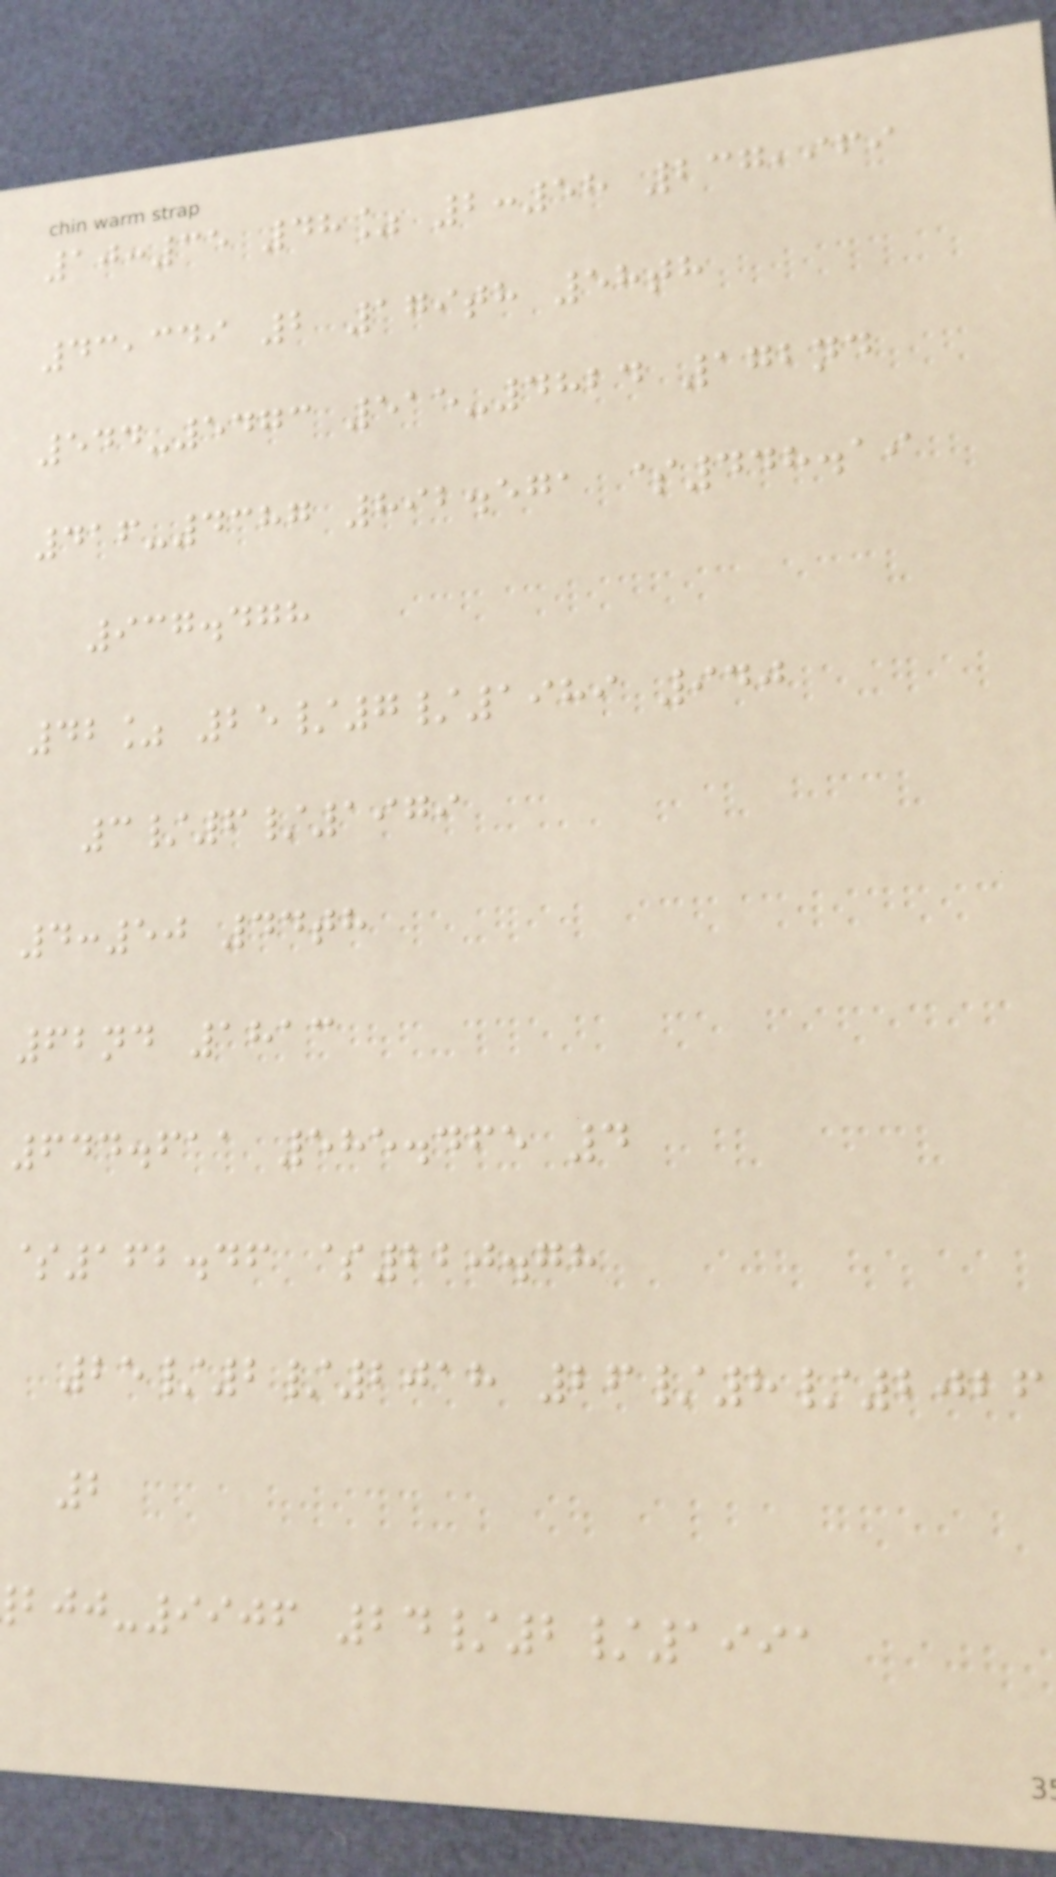10:35 48% 2:58 237,969
43,349 2 179th 58th
544-5473 515-4824 172nd
416-4387 892.571 $448.19
937.478
42% 25/7/1989 940
3/6/1979
4:50 44th
62nd 1813
644.611 585.465 4
$162.46 $220.78
25/2/2018 26/8/2026
2
-9906 24/2/1991
